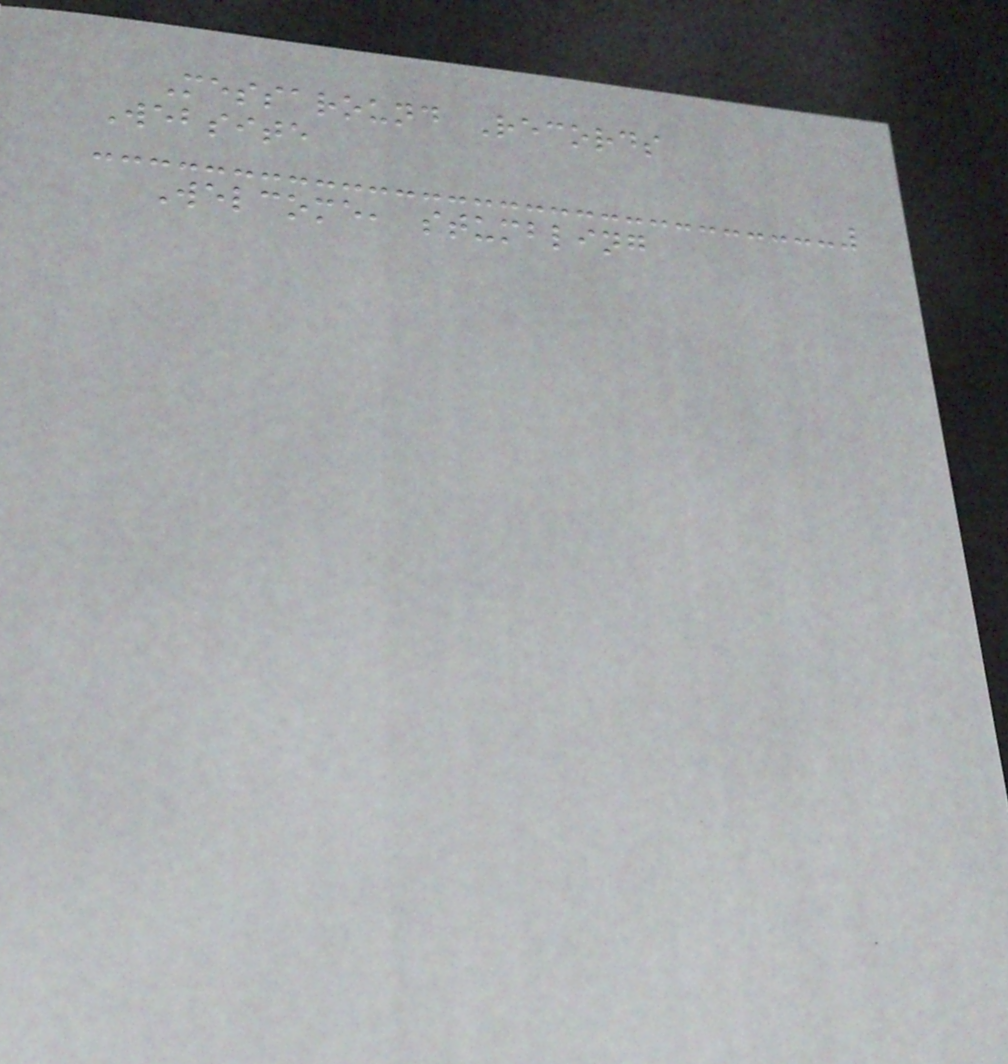Messaround Records
Website
Welcome, stumbling
